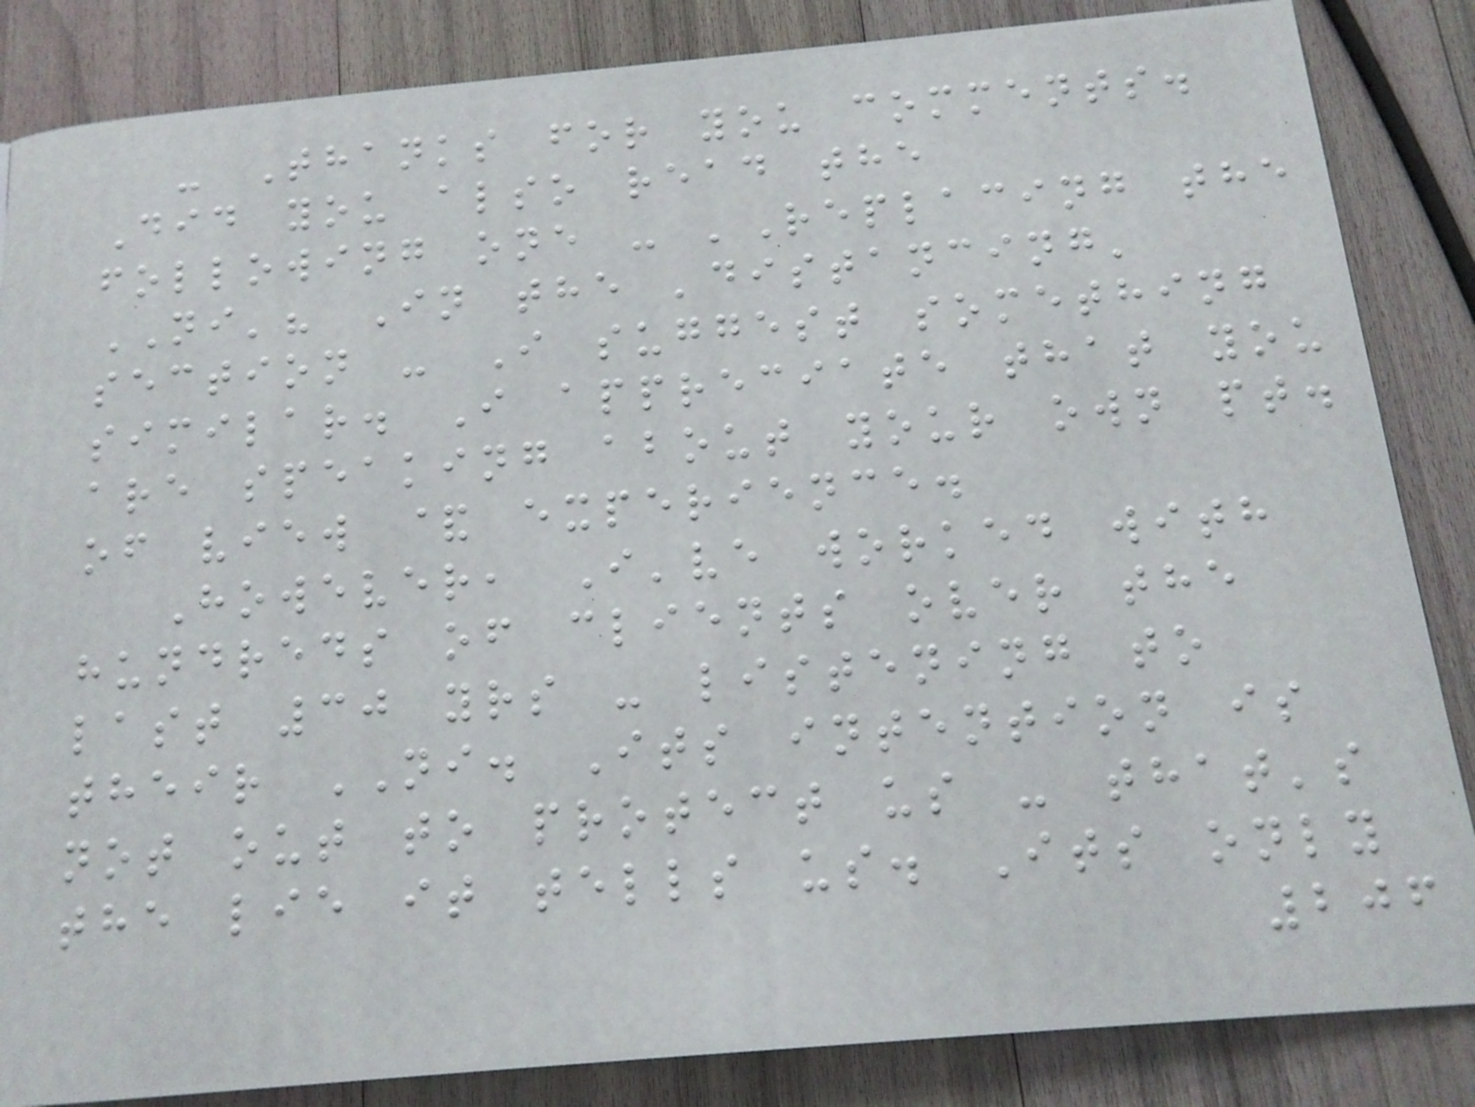- Thanks for you comments.
Did you also read the
following one - 'Replacing the
NI'? In the 'distancing'
section - I suggest something
similar. I appreciate that you
are speaking about your own pt.
of view & experience.
However, I've worked with
hundreds of clients over the
last 30 yrs - listening to
their NI. Its intention is
not out to protect us - that's
the lie it tells us. Its only
206
